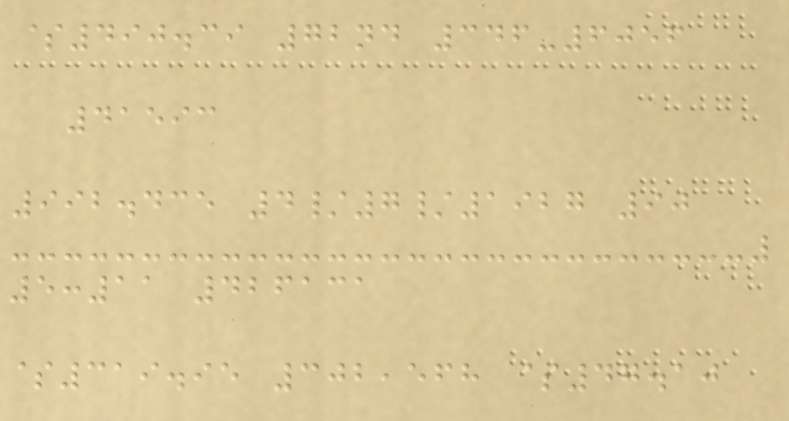$490.39 72nd 346-6056
41593
992.435 4/7/1927 90
5:11 426131
$319.95 302,568 $47.10
